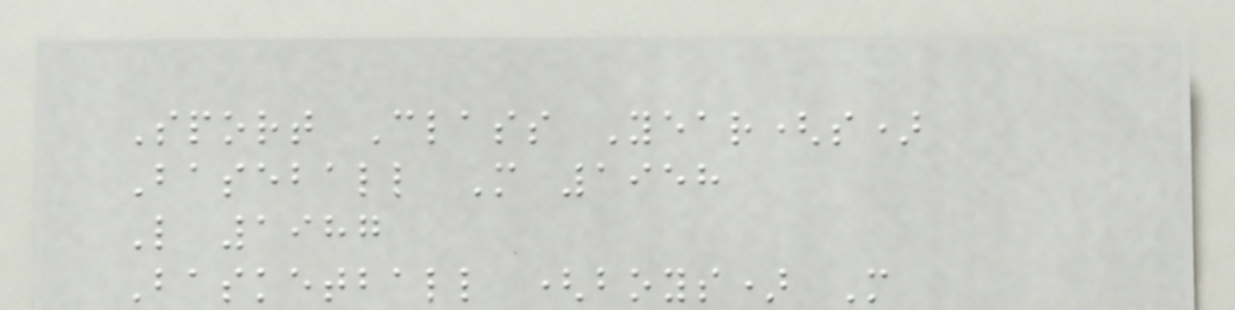Sport Class Year(s)
Baseball M 1958
L 1987
Basketball (boys) M
